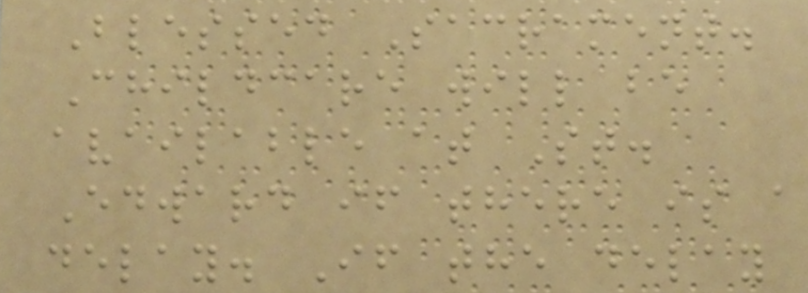Blessed Sacrament.
Childcare will be
available at St.
Edward if there is a
delay. If the delay
